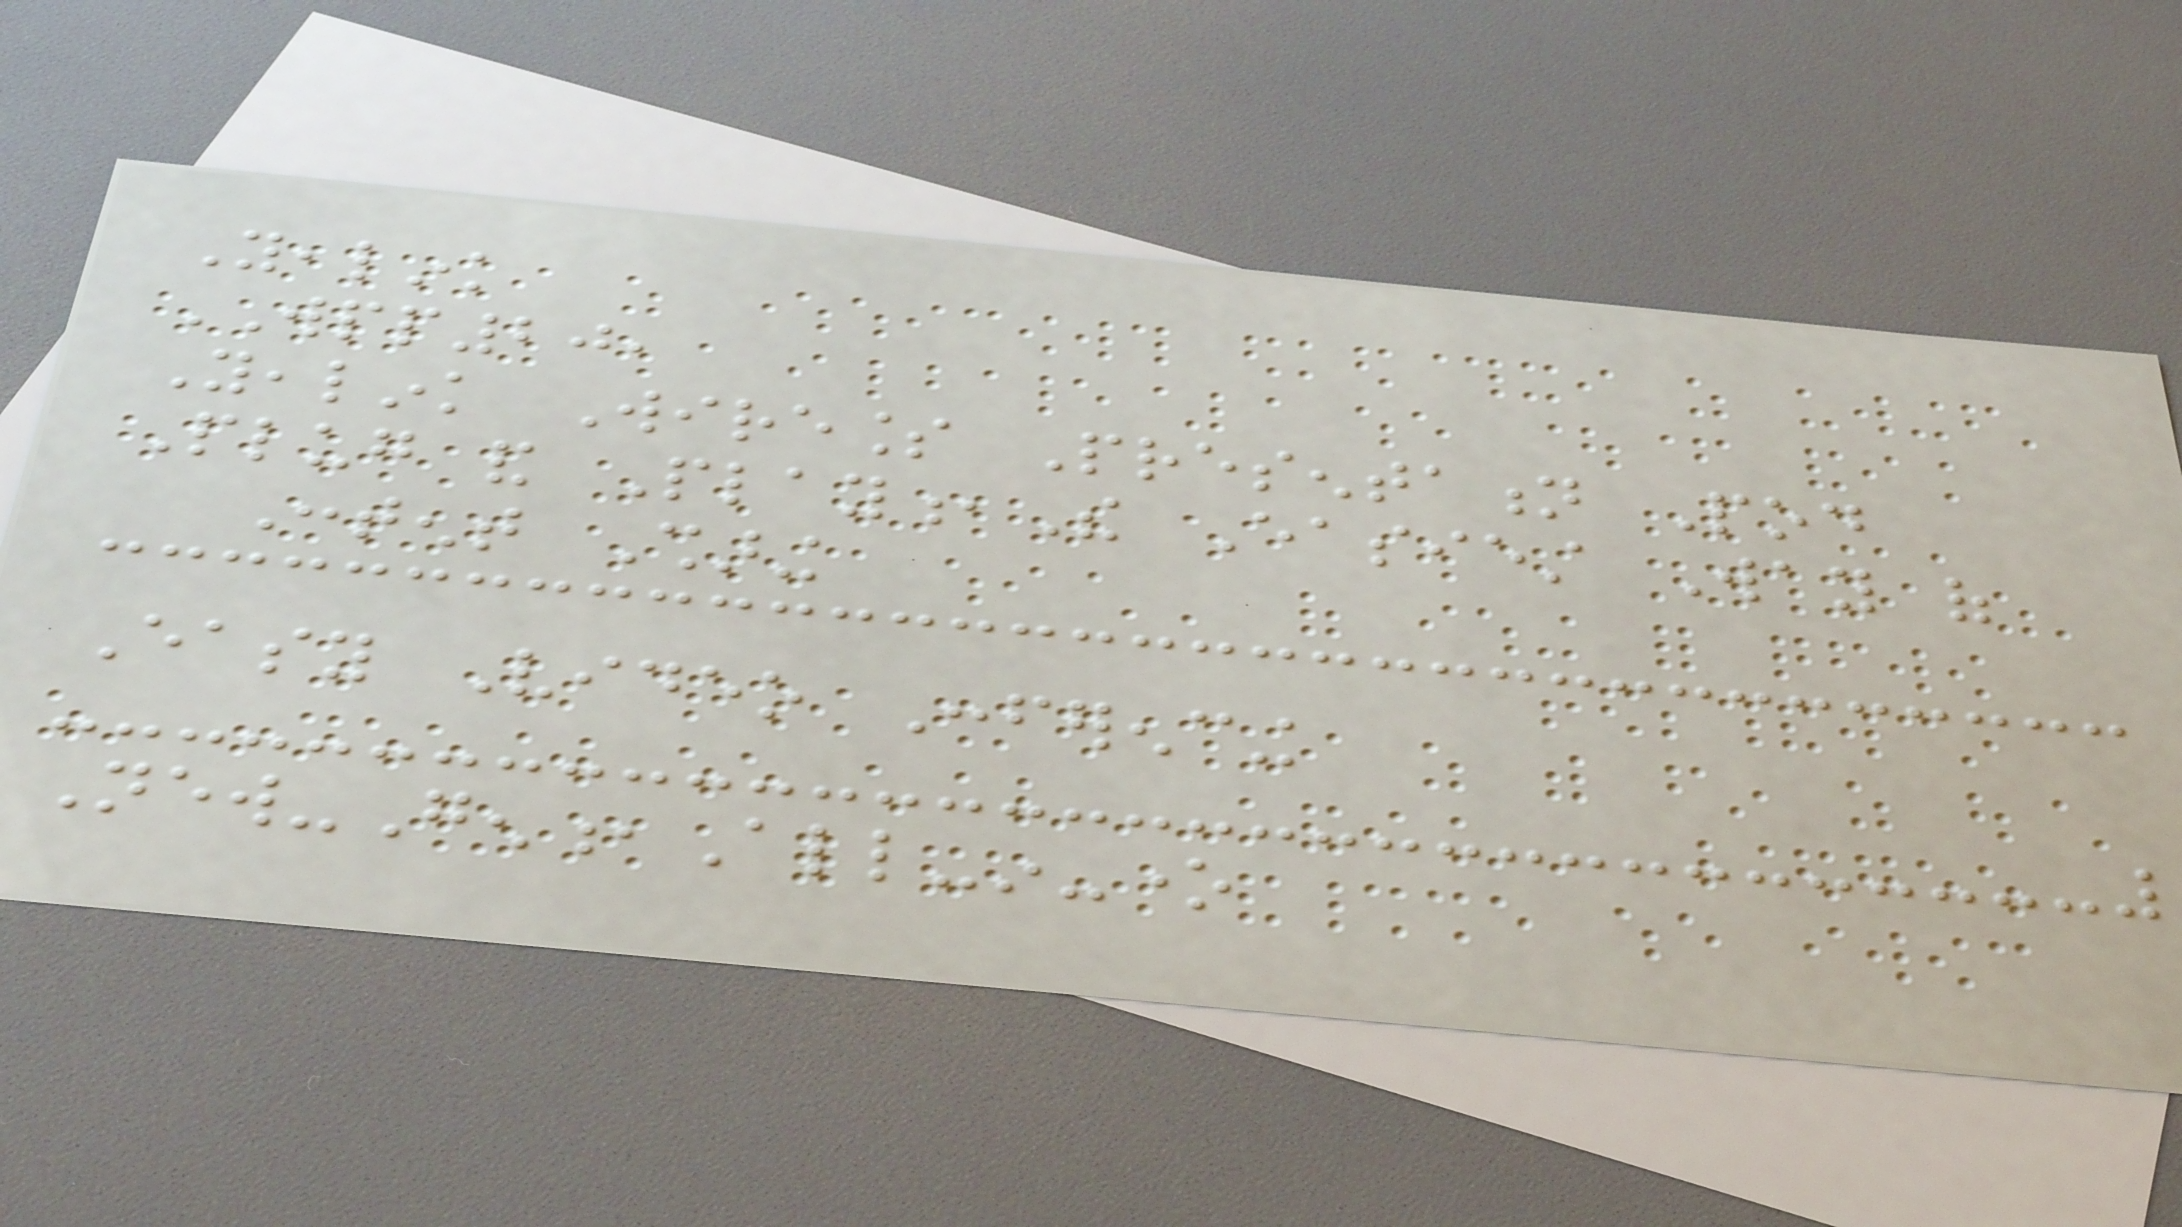Yealink
WPP20,
Yealink Wireless Presentation Pod
Plug and Play,The Easiest Way of
Content Sharing
Easy Video Conferencing
New-Gen,All-in-one
